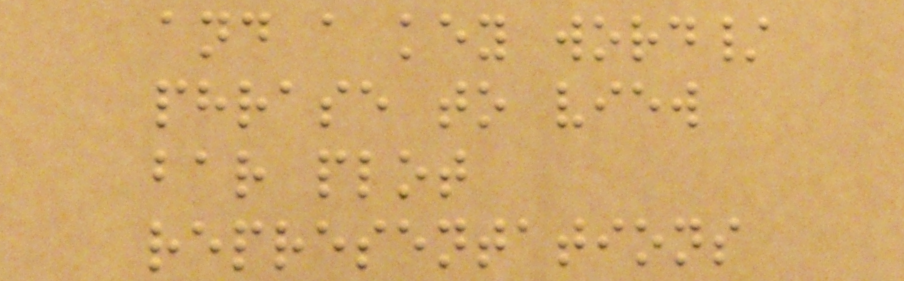and a key word/
phrase to view
bar plot
representations
